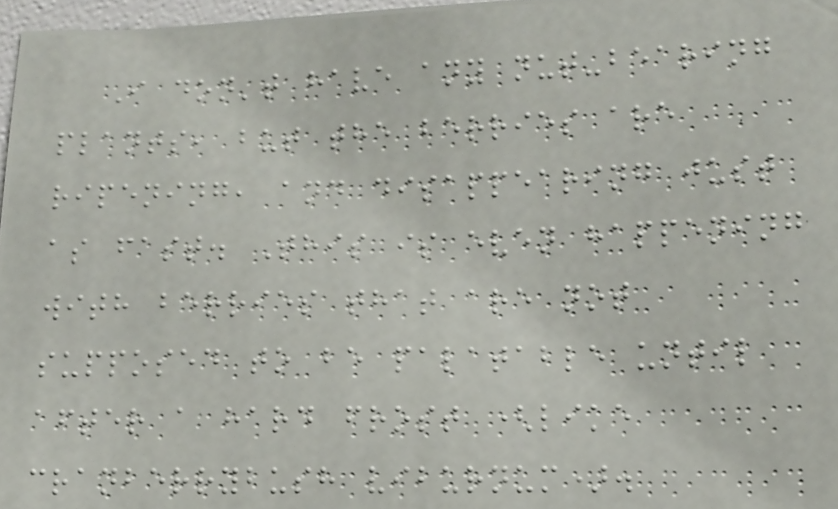I don't have any nut-bearing
plants, but the berries are
ripening, and disappearing just
as fast. This is even happening
with berries that are not
supposed to be palatable until
after a hard frost (like
cranberrybush viburnum).
